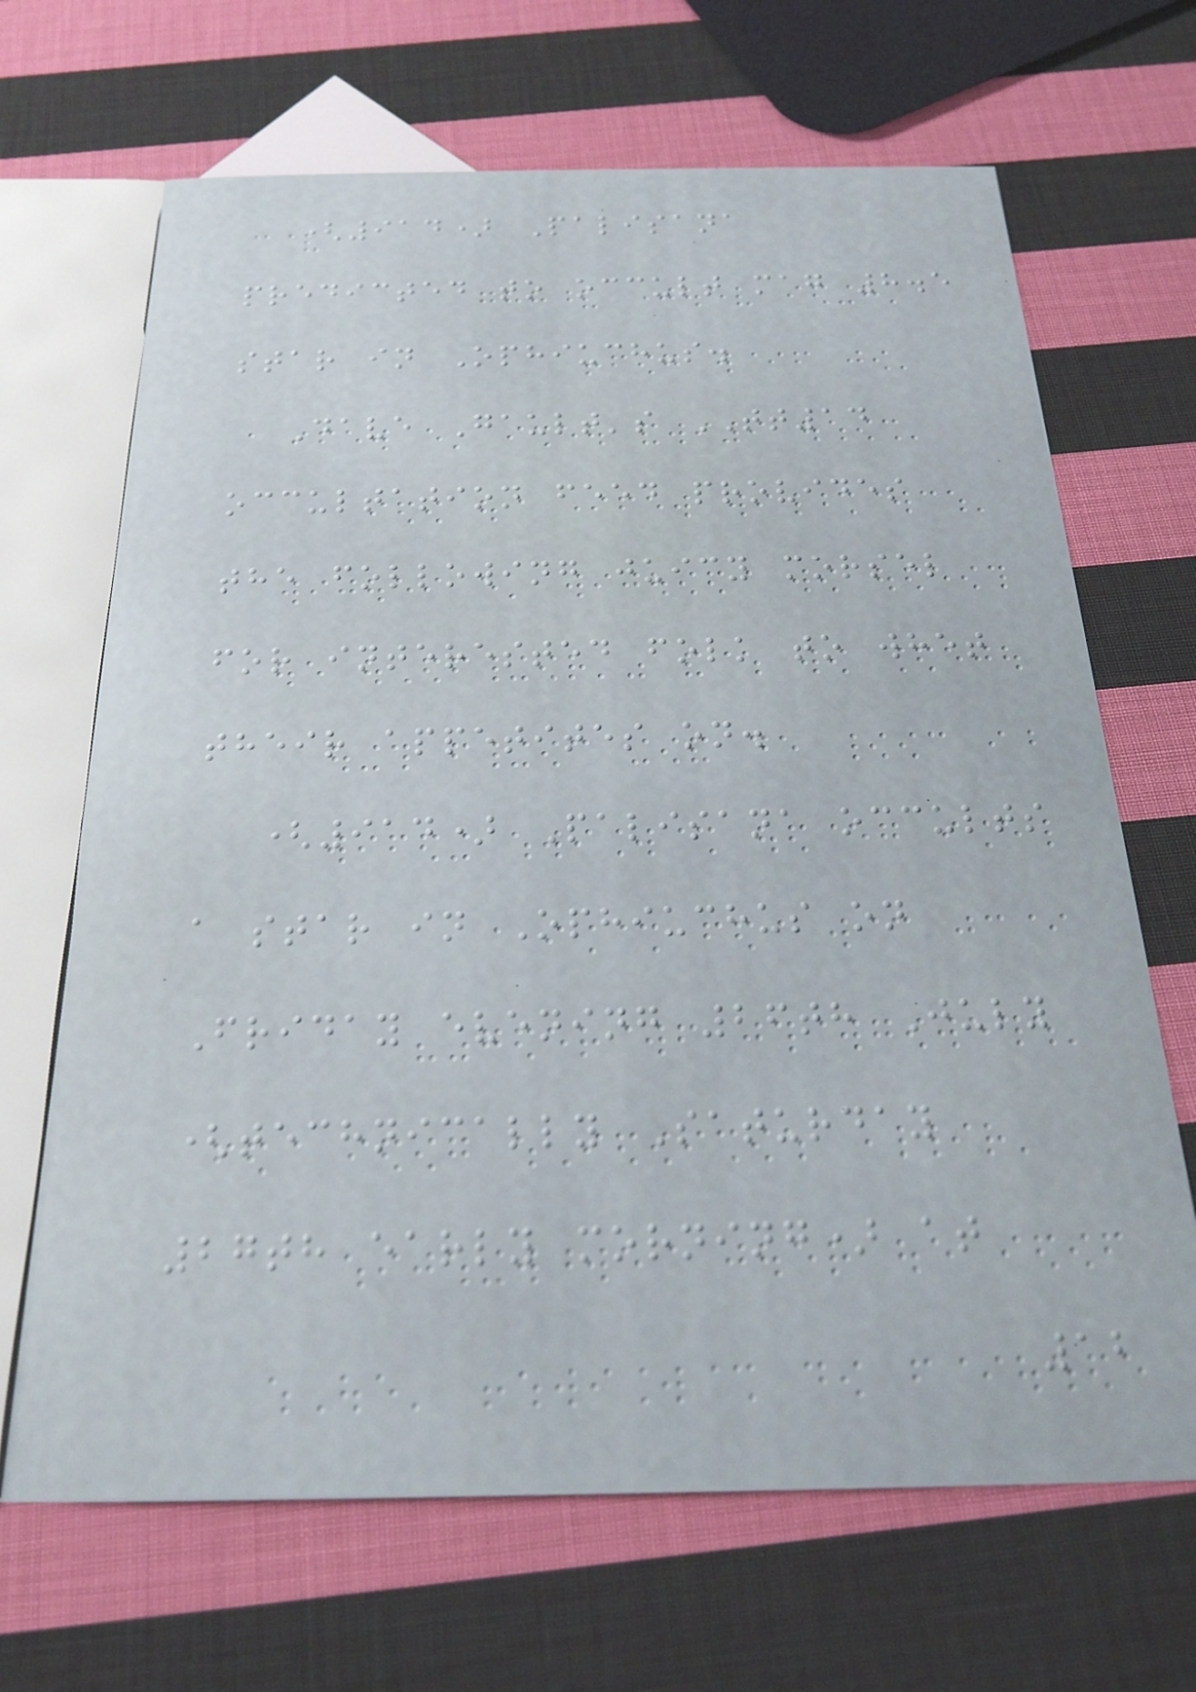(914) Palisana
predicted to occult mag 8.5
star in Ophiuchus.
Dave Gault's TT14
occultation feed provides
the following juicy morsel
for interested folk to whet
their appetites on.
(914) Palisana occults
a star in Ophiuchus on
Friday evening 26th July
(technically Saturday
27th early morning) at
12
